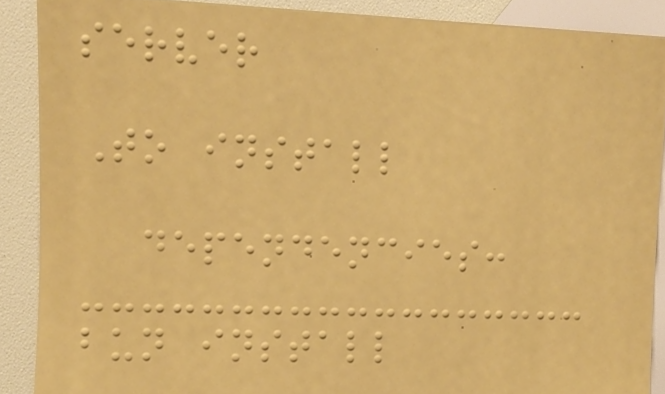server
To install
dependencies:
bun install
